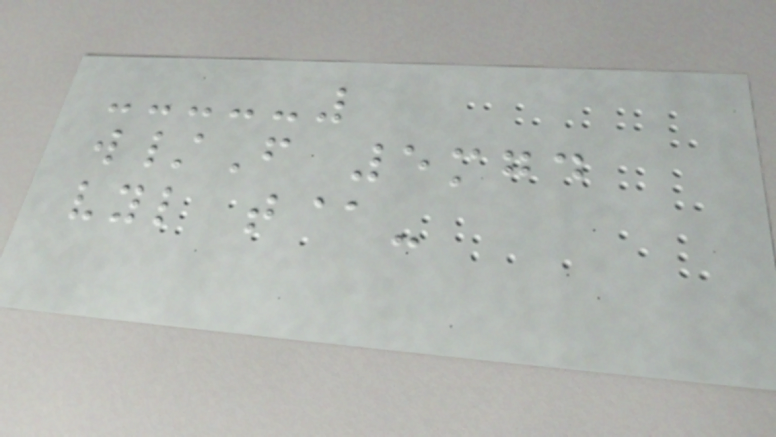w/F 5mgd
vyl t@-
